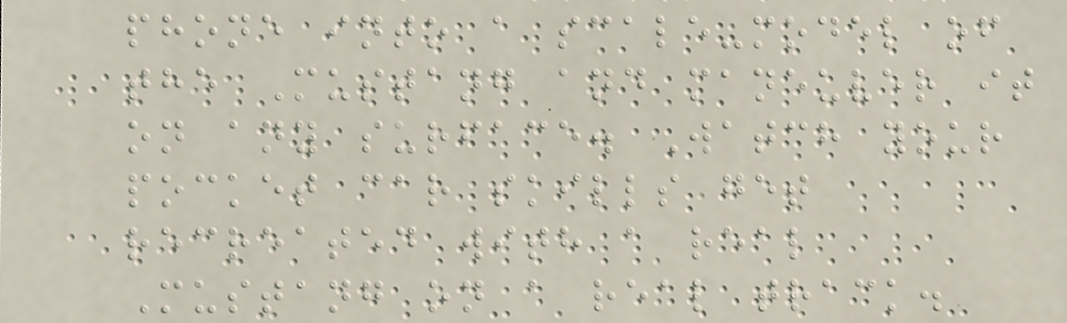phone into a scale-model of
the Mustang and maneuver it
on any surface. Watch your
pocket car skills get
recreated with a real
Mustang on a real track.
